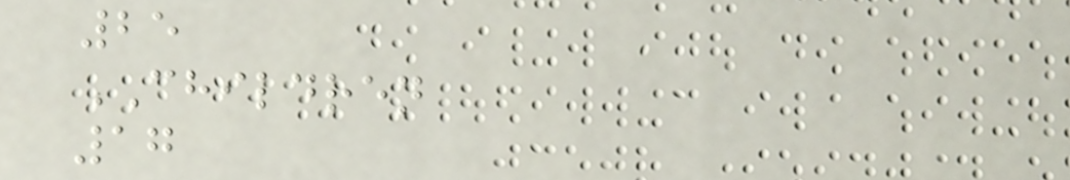25
CHILDREN
17
